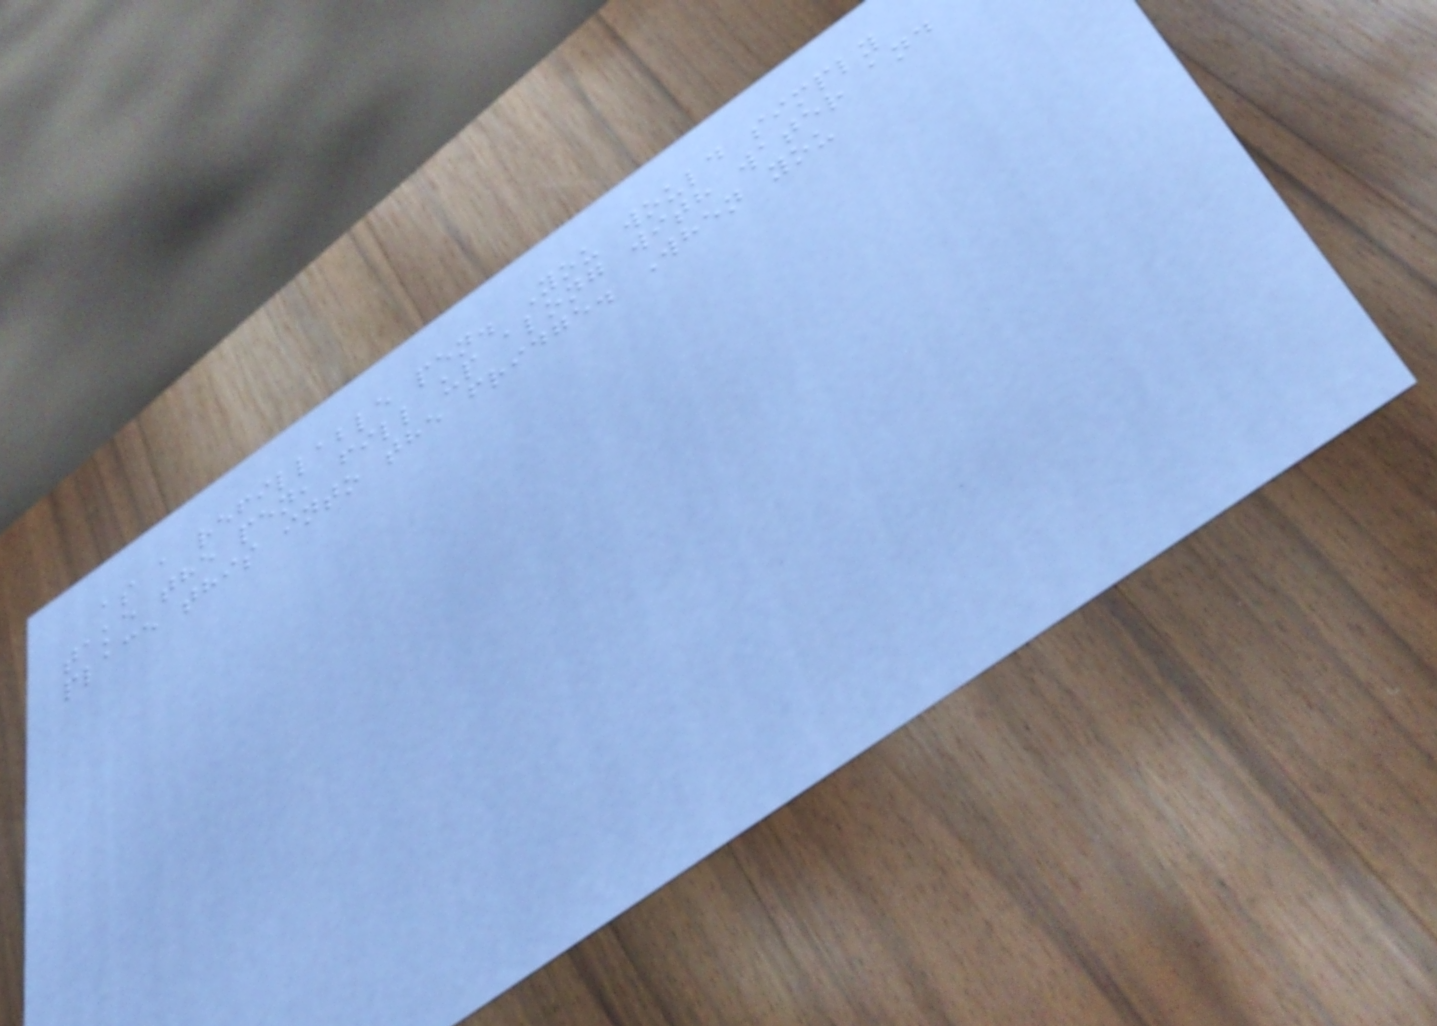as a refillable pen. You would simply
take the pen, fill up along with water and
place this into the fridge. When you
